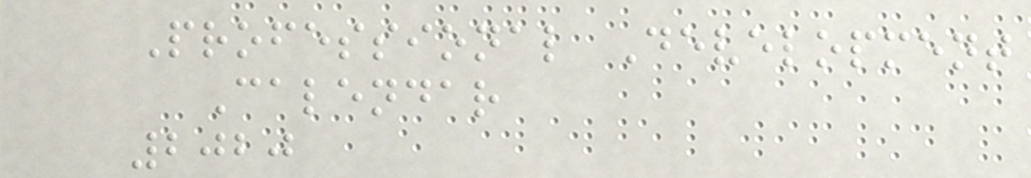Professional Development
Calendar
2020
